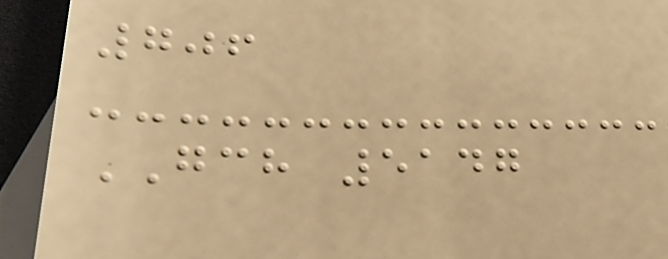706
GCH 5147
